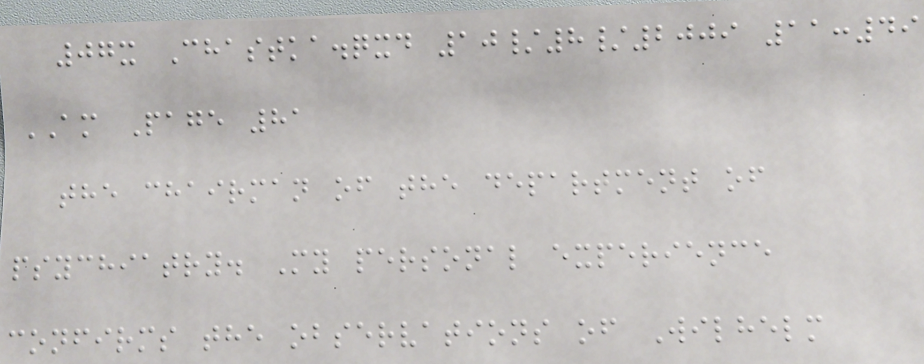07x Chastka.qxd 10/8/2009 11:49
AM Page 81
the chairman of the department of
psychiatry. My personal experience
confirms the observations of Wilhelm
